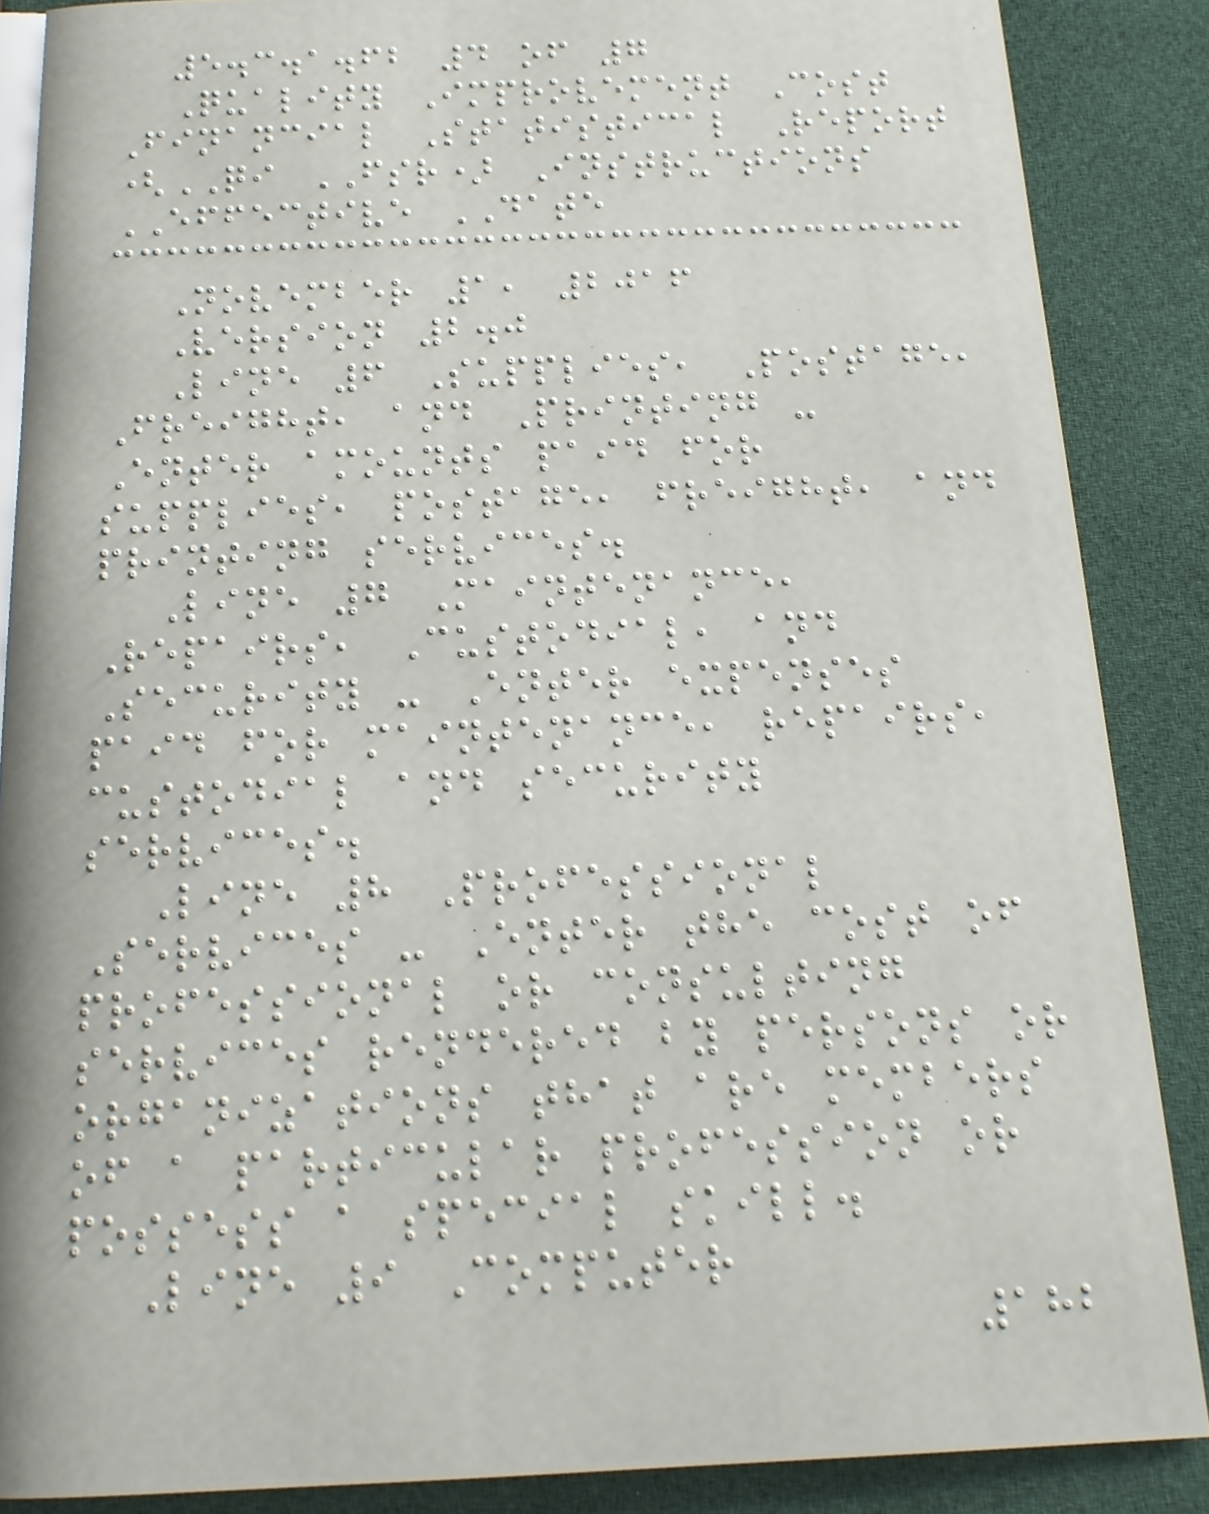5.3.1.62 4 of 7
Quality Improvement Cost
Financial Statistical Report
(QI FSR) Instructions
EFFECTIVE DATE
November 1, 2016
Version 2.0
Line 6 Supplies, Postage,
Freight, and Printing -
Enter amounts paid for
supplies, postage, freight, and
printing services.
Line 7 Maintenance,
Repairs, Custodial, and
Security - Enter expenses
paid for maintenance, repairs,
custodial and security
services.
Line 8 Professional
Services - Enter the cost of
professional or consulting
services rendered by persons or
organizations that are members
of a particular profession or
possess a special skill.
Line 9 Computer
182
